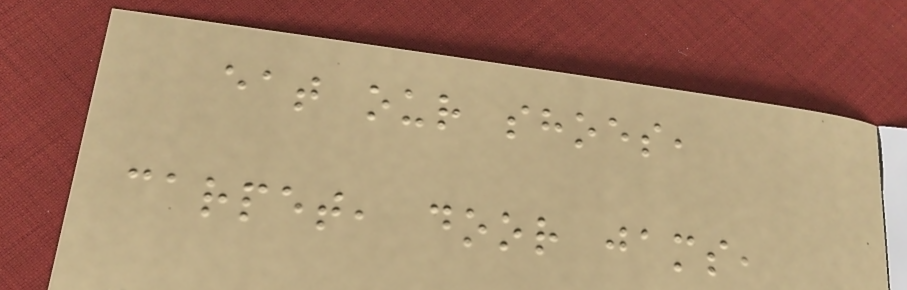eat our shoes,
carpet, door jams,
